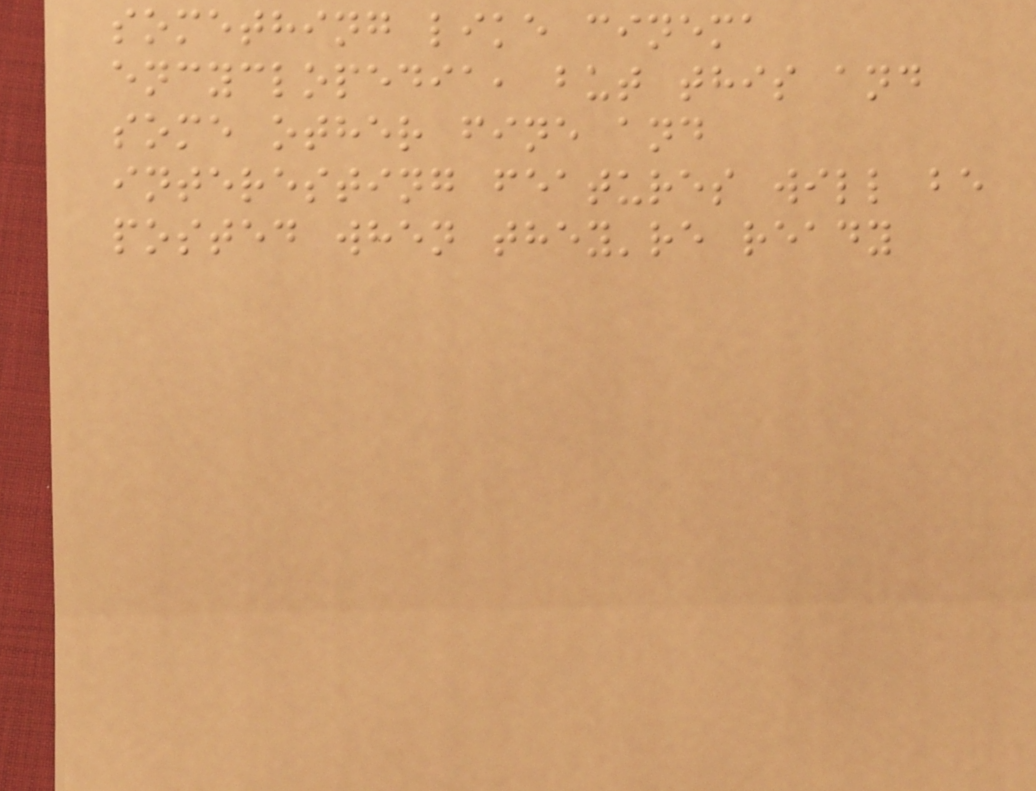something like cinema
encyclopedia, but this and
some other fine and
interesting features will be
posted when they're ready
